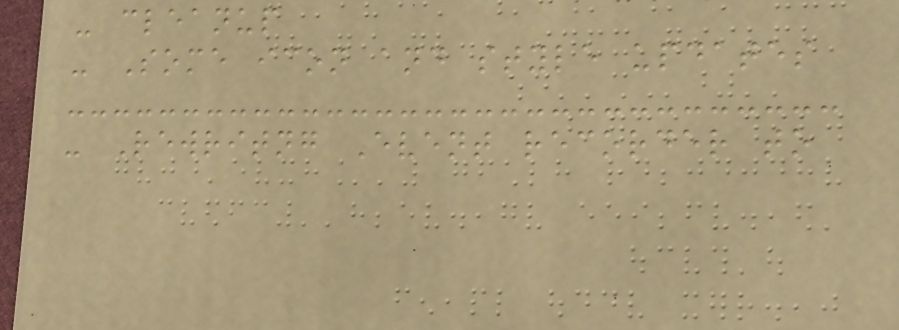- cleanup
- Some icon and style updates
- Rewritng Event recorder to
